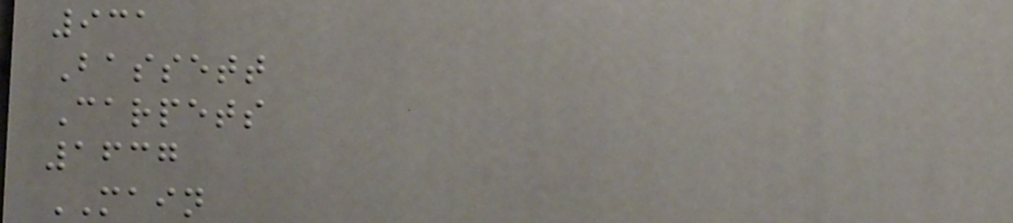931
Bassett
Carpets
1637
MAIN
